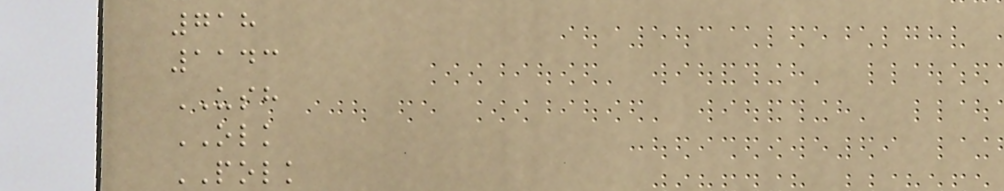718
1143
USH
OLK
POLK
